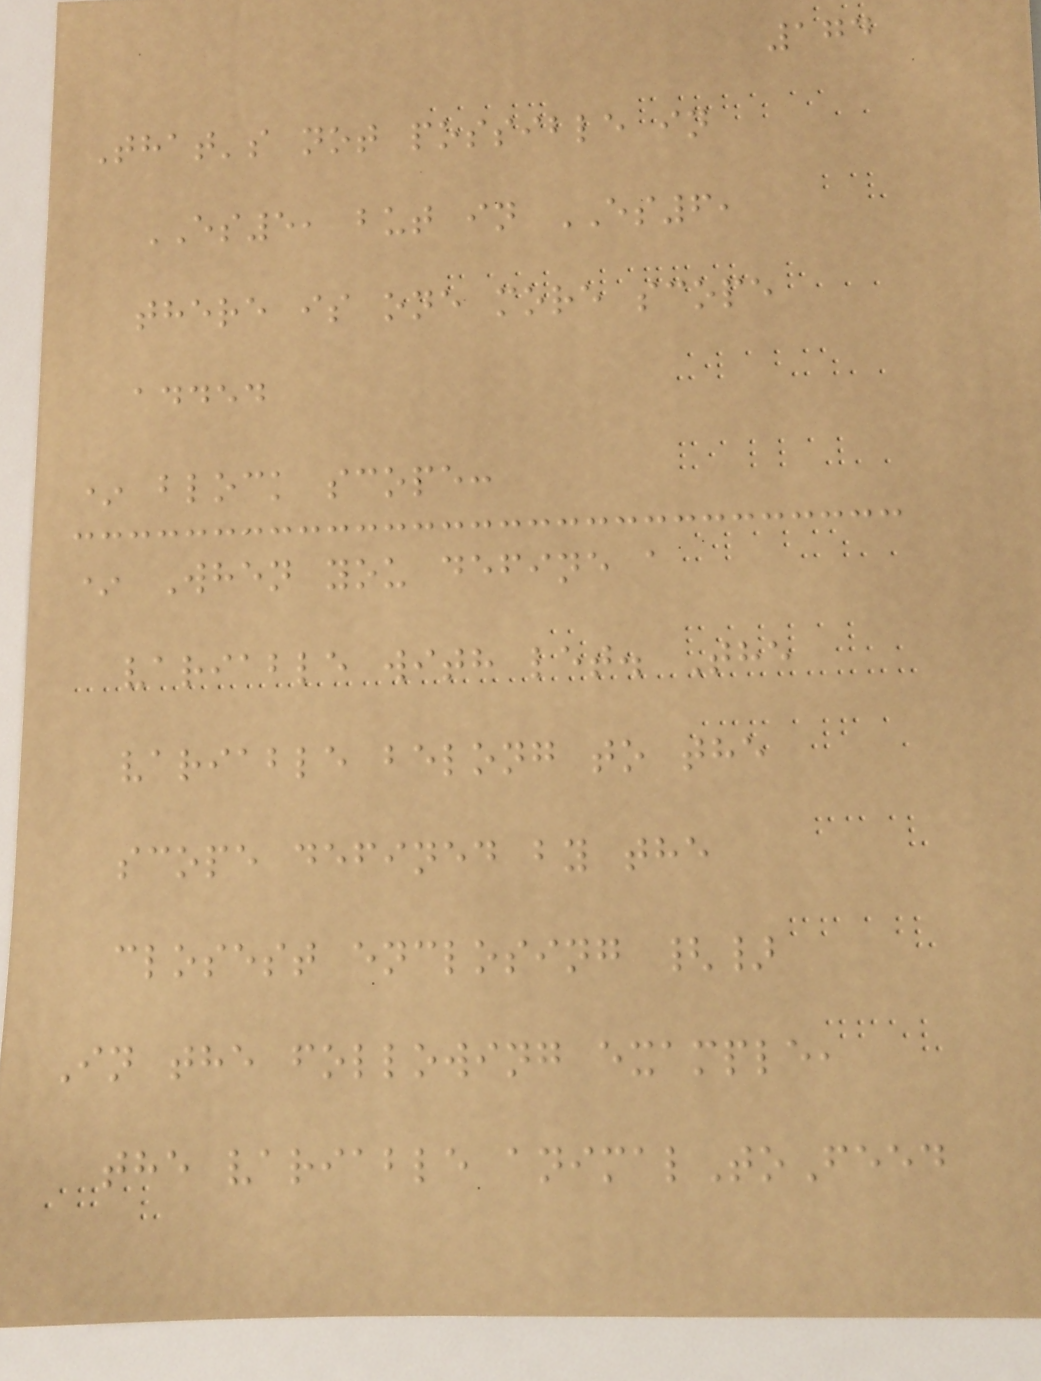174
That's not possible in
ES5, but in ES6,
there is one more scope
added
* block scope:
* When you define a
variable with let. The
variable belong to the
scope defined by the
closest enclosing {}
In the following example,
the variable animalToFeed
